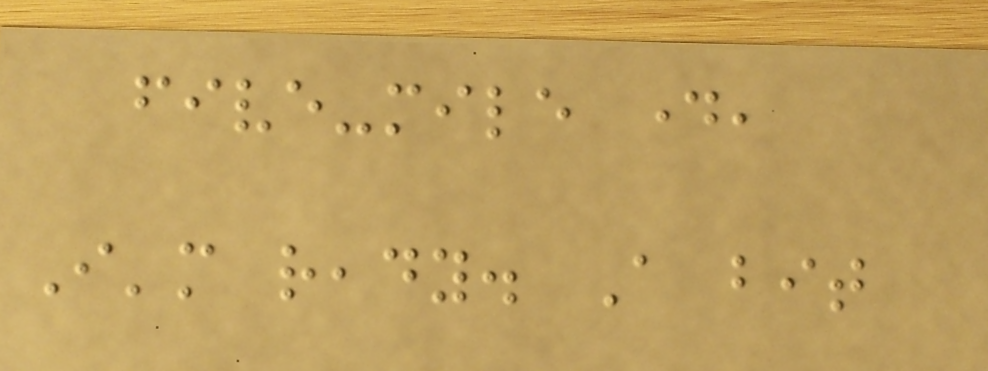five-mile day,
I'm ready. A bit
